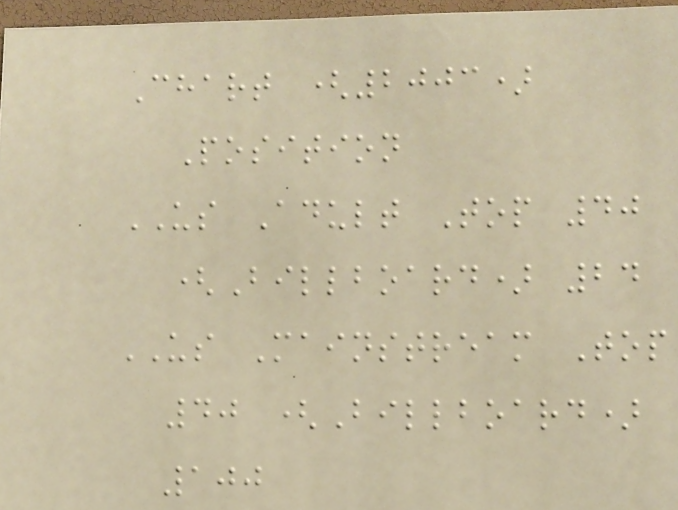Chart (2003)
Position
US Adult Top 40
(Billboard) 24
US Mainstream Top
40 (Billboard)
100
